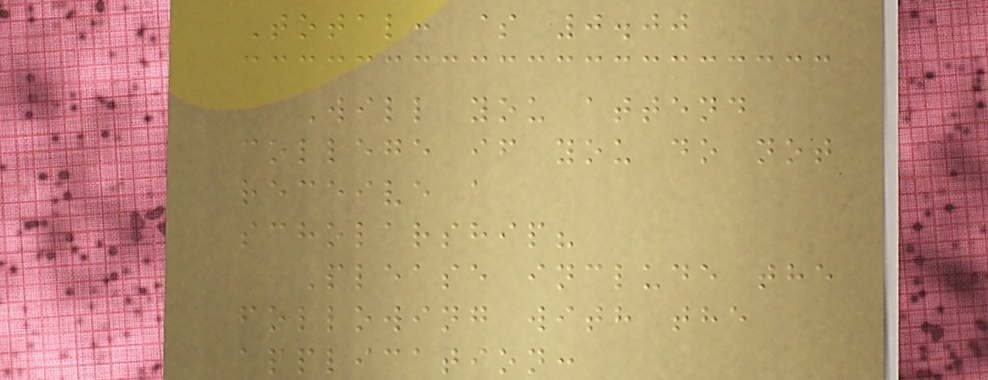Total: $ 0.00
Will you attend
college if you do not
receive a
scholarship?
Please include the
following with the
application:
